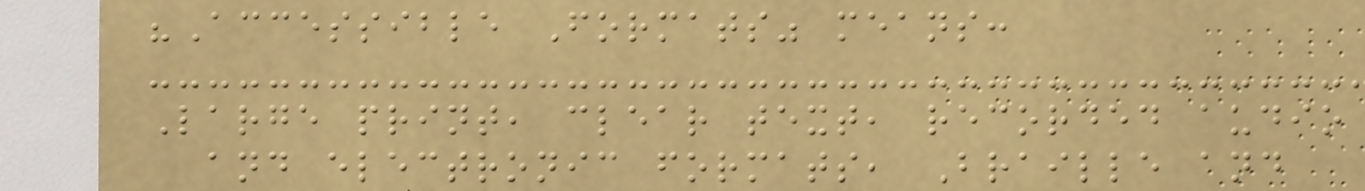"Accessible Formats" means:
Large print, clear text, recorded audio
and electronic formats, Braille and
